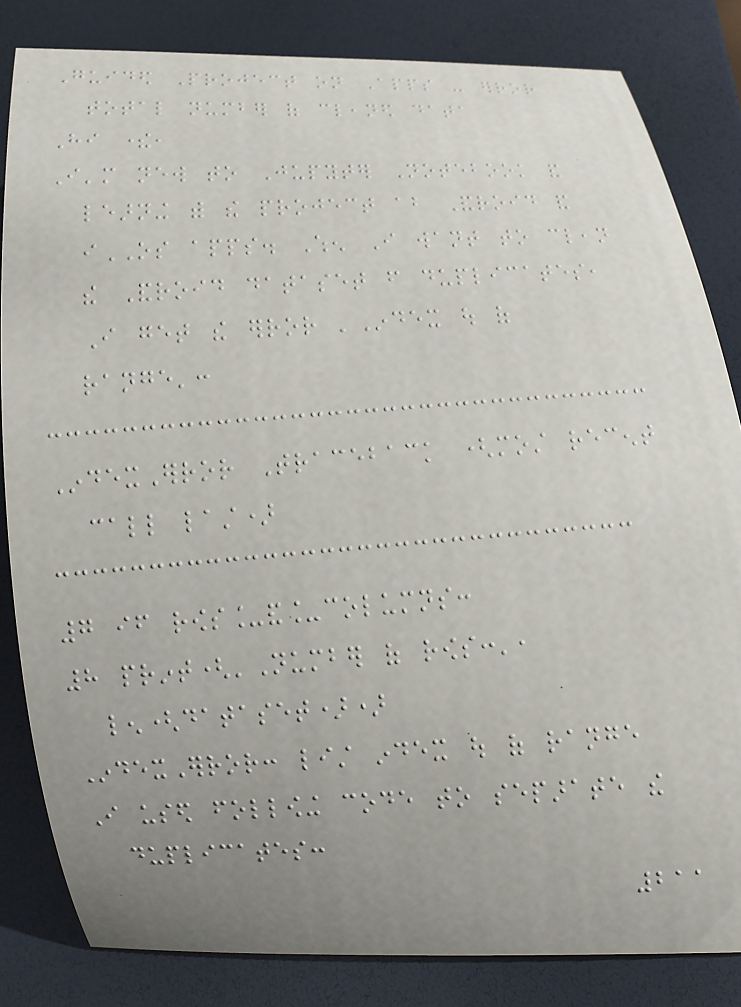Guided Project on Apps - error
total number of cleaned data
Hi there,
I'm new to Jupyter Notebook and
learning with the project about Android and
iOS apps. When I want to clean
the Android dataset from duplicates,
I get the error 'Index out of
range':
IndexError Traceback (most recent
call last)
7 if rows_and_columns:
8 print('Number of rows:',
len(dataset))
IndexError: list index out of range
I used following code to separate the
duplicates:
211
